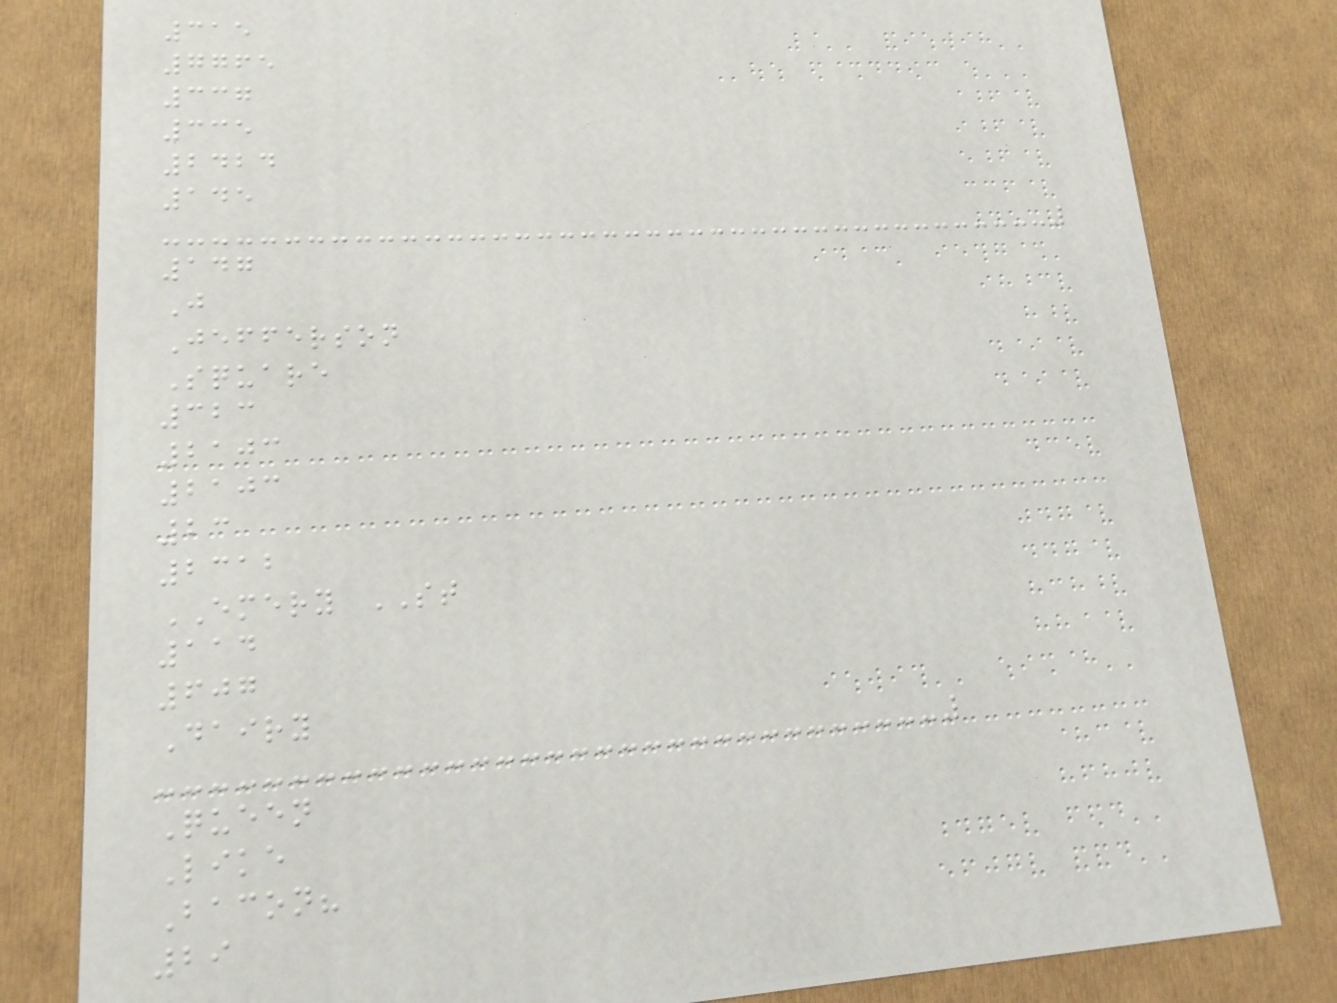315
7765
337
335
2424
145
147
J
Jefferson
Square
323
2103
2103
23
2312
EMERY ST
114
607
Dairy
Queen
Like
Bacon?
29
